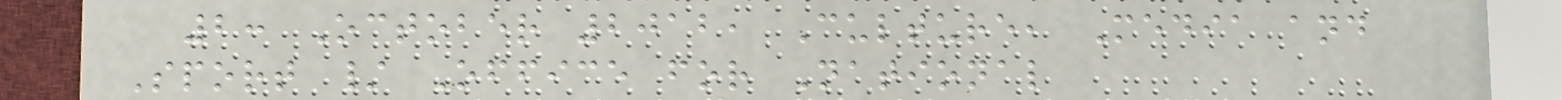2: October 2012, Culture, Media and
Sport / Office for National
